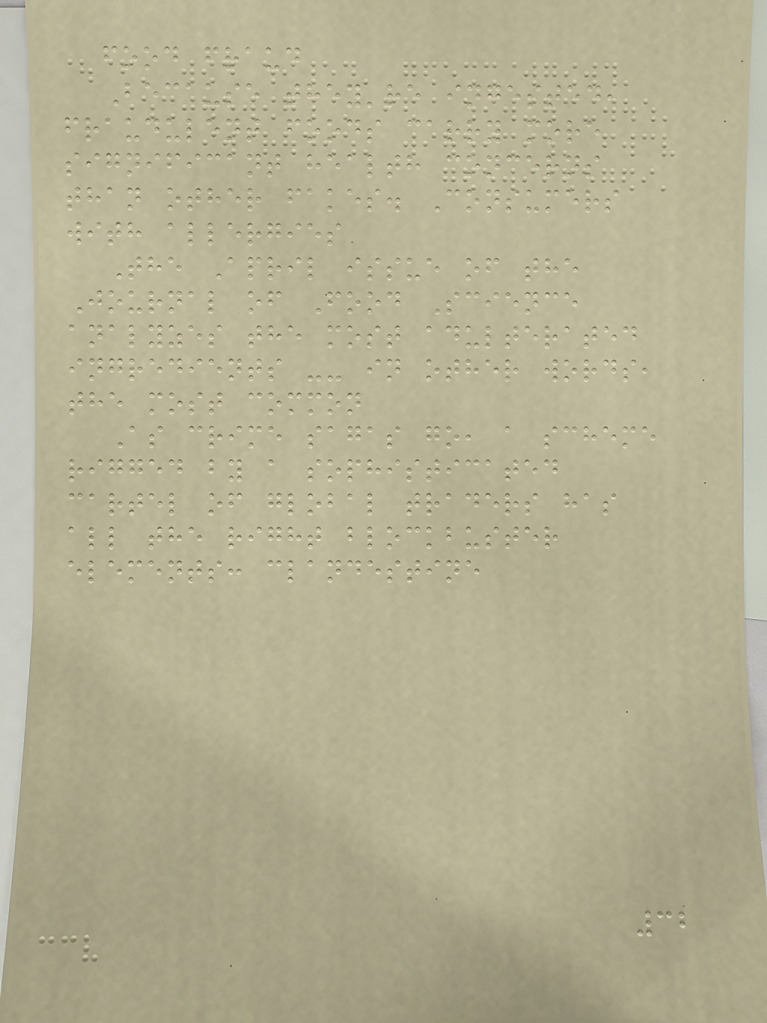food fraud
Because they're ingested,
fraudulent foods carry more
significant health concerns
than other fakes. Consumers
with allergies
The April issue of the
Journal of Food Science
analyzes the most adulterated
ingredients -- in other words,
the most common
As crime sagas go, a scheme
rigged by a sophisticated
cartel of global traders has
all the right blockbuster
elements: clandestine
32
